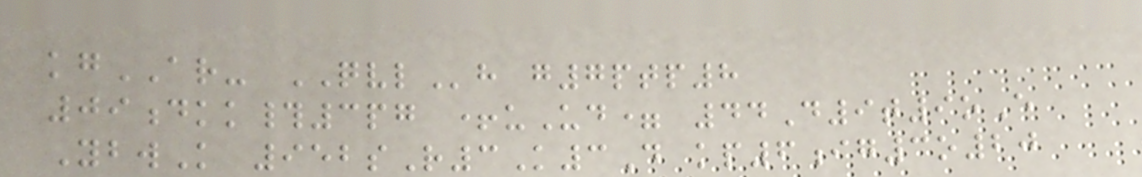kgAR- QVLh g7ptp8
09dkk#3pg +uUd= 44D9t9oE
YbwK 952sR3K3D kp6ig3o20
